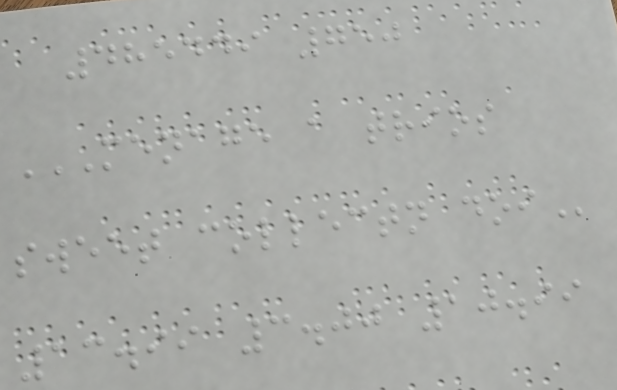485449 750
MENAGE A TRIOS
SWEET COLLECTN DOI
13.99 3.00 10.99
